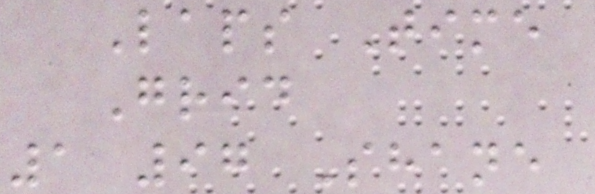Laps Time
Grid
1 97 Shane
